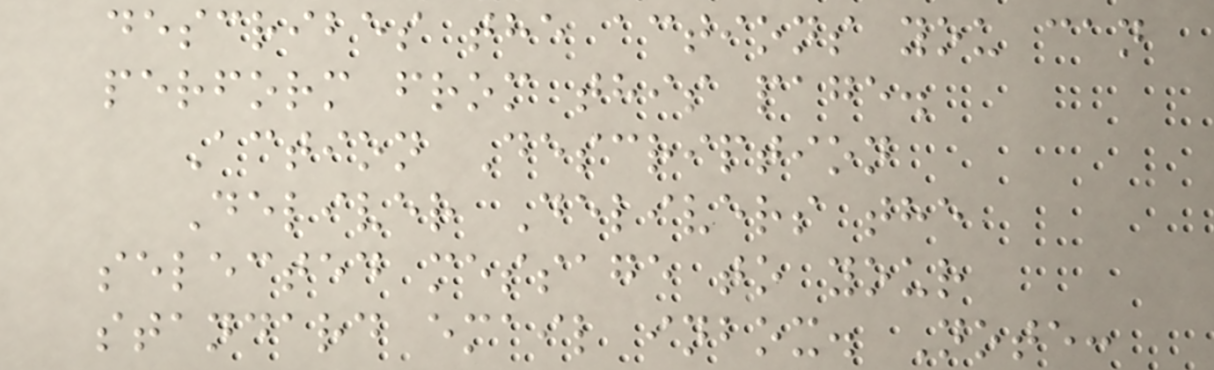describes the actions you can
perform from this page.
Action Description
Deliver Delivers the
selected message to your
standard email inbox. Note:
